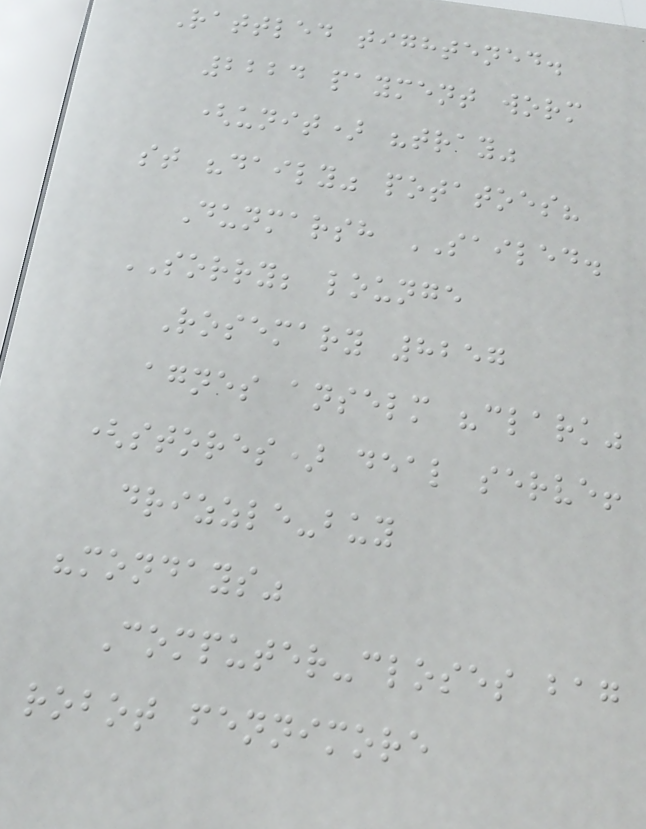Rattled tightened.
2224 payment worm
(unit) "tray"
st "daily" potatoes?
Dunmarsh SAILED.
SORRY; lounge
Rosemary 8257
agnes anselm "clark"
(stores) deal serve!
drizzle-buy
"mondays"
Computer-closes bag
robot fennimore
